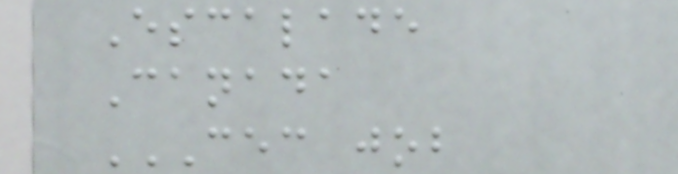Escalade
Canada
CEC JOB
